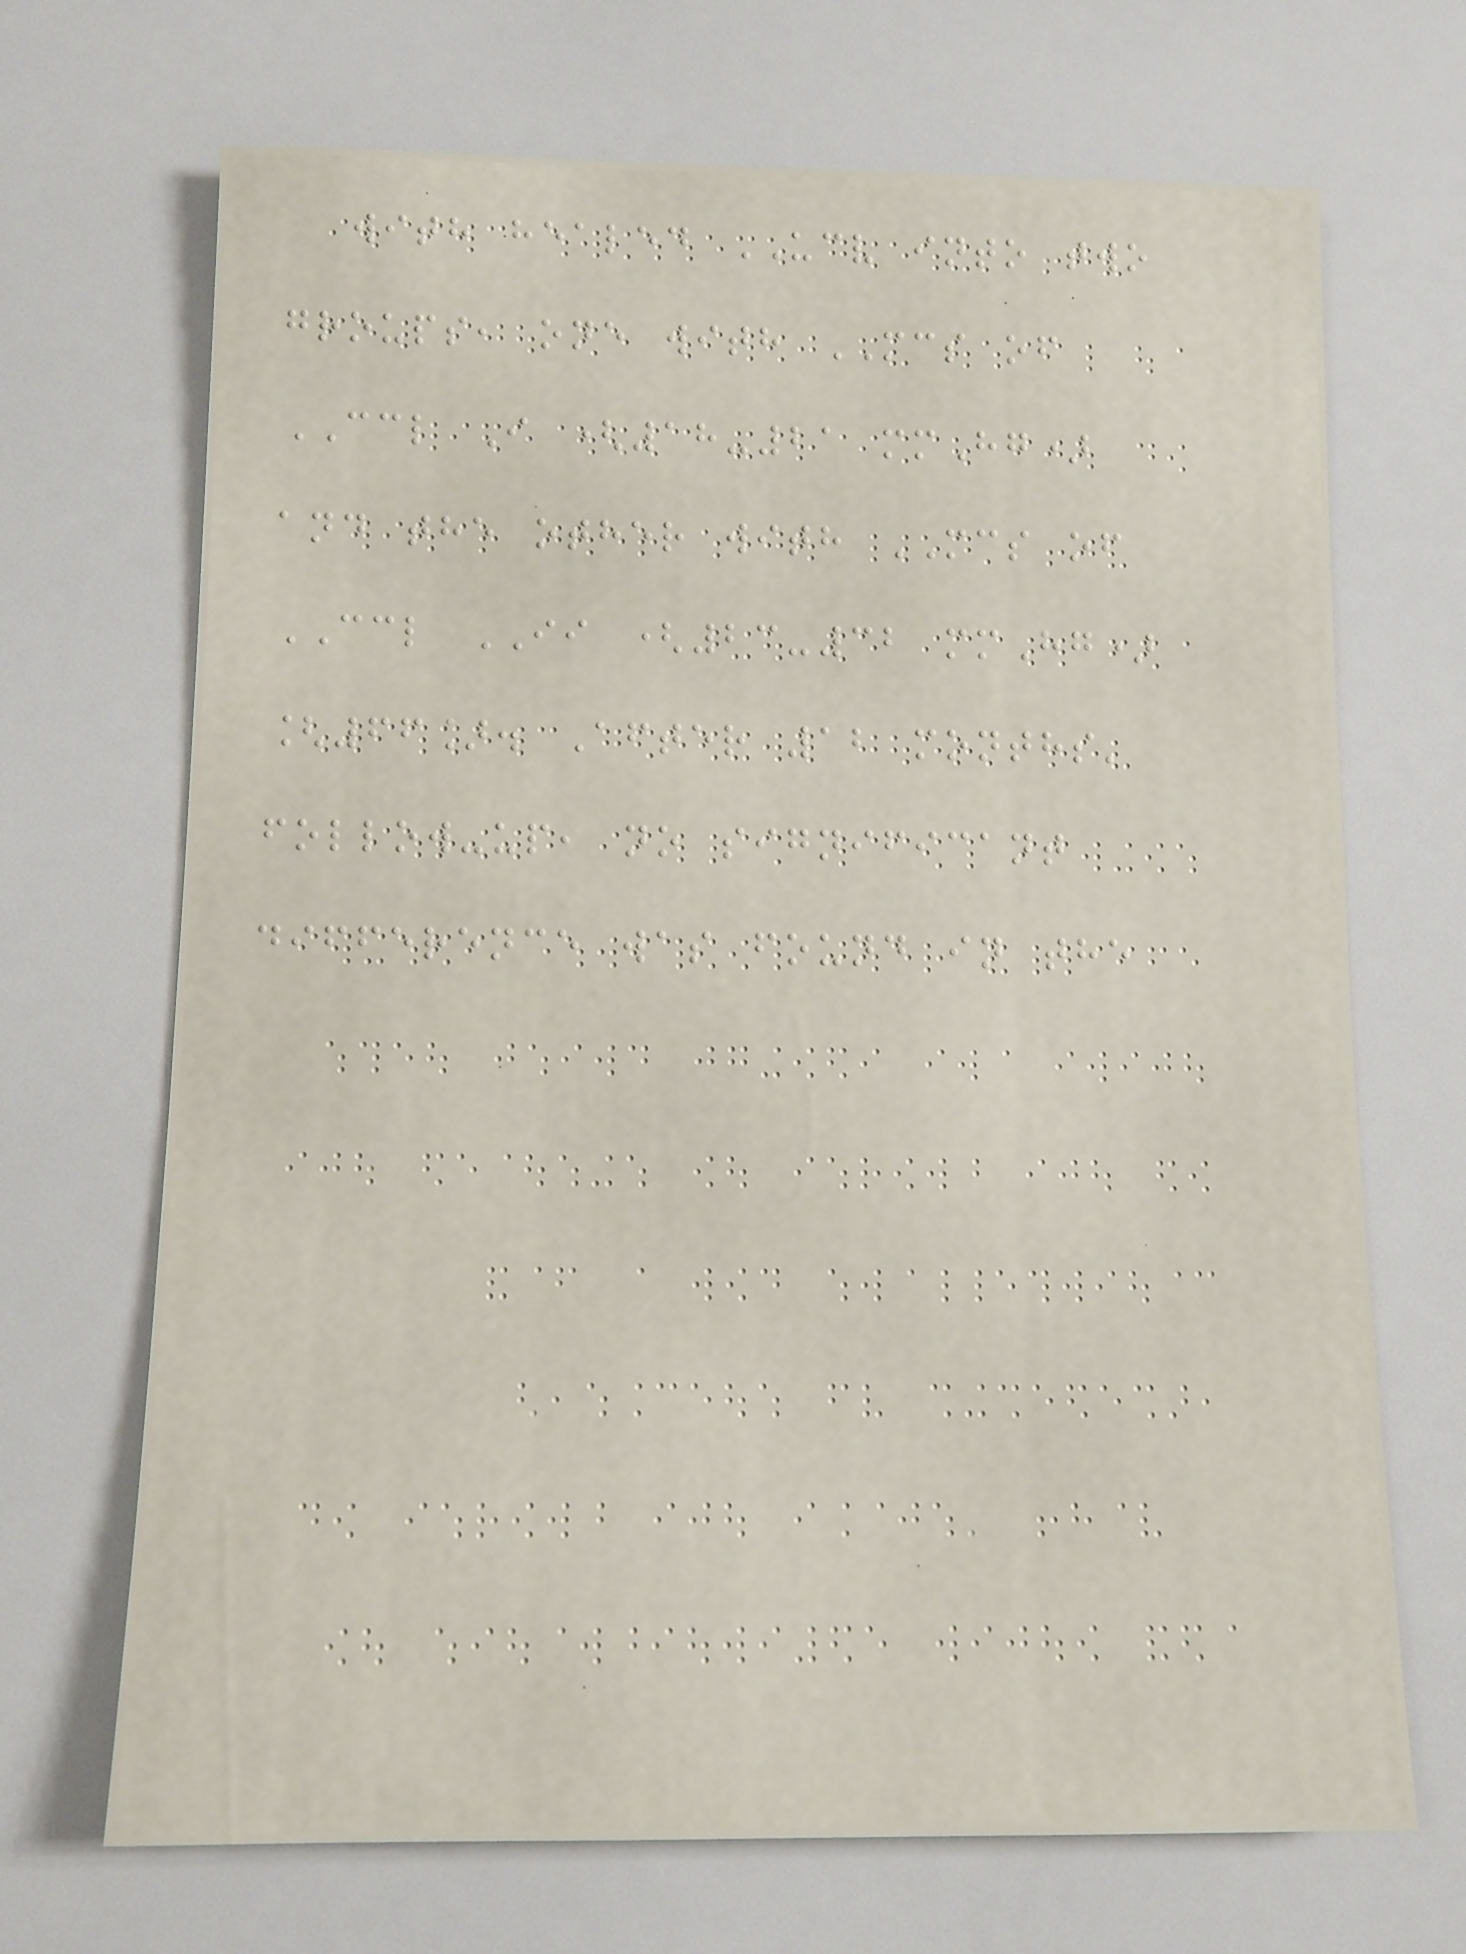with healed UCV into two
groups, one with MCS of
CCL I (18-21 mmHg)
and the other with MCS of
CCL II (23-32 mmHg)
[66]. After 12 months'
follow-up, no significant
difference was found in the
